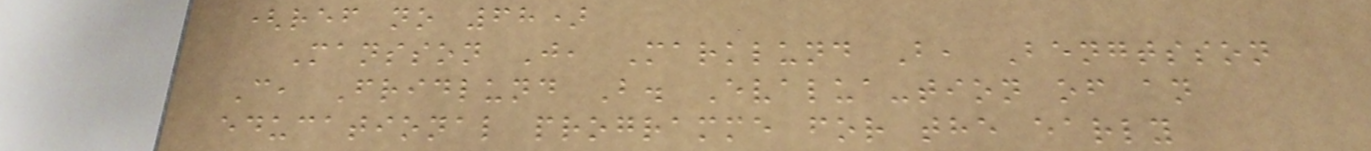(ref no 68)
Mansson J, Marklund B, Bengtsson
C, Fridlund B. Evalua-tion of an
educational programme for the early
